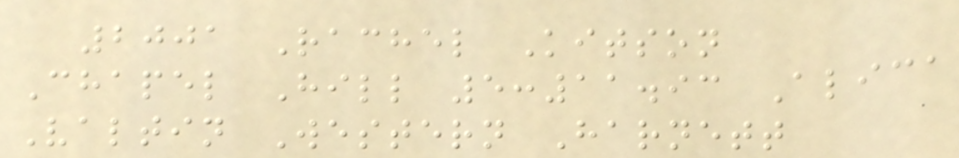2001 Rachel Kitson
Chapel Hill 5:11.93 Alica
Valtin Western Harnett
